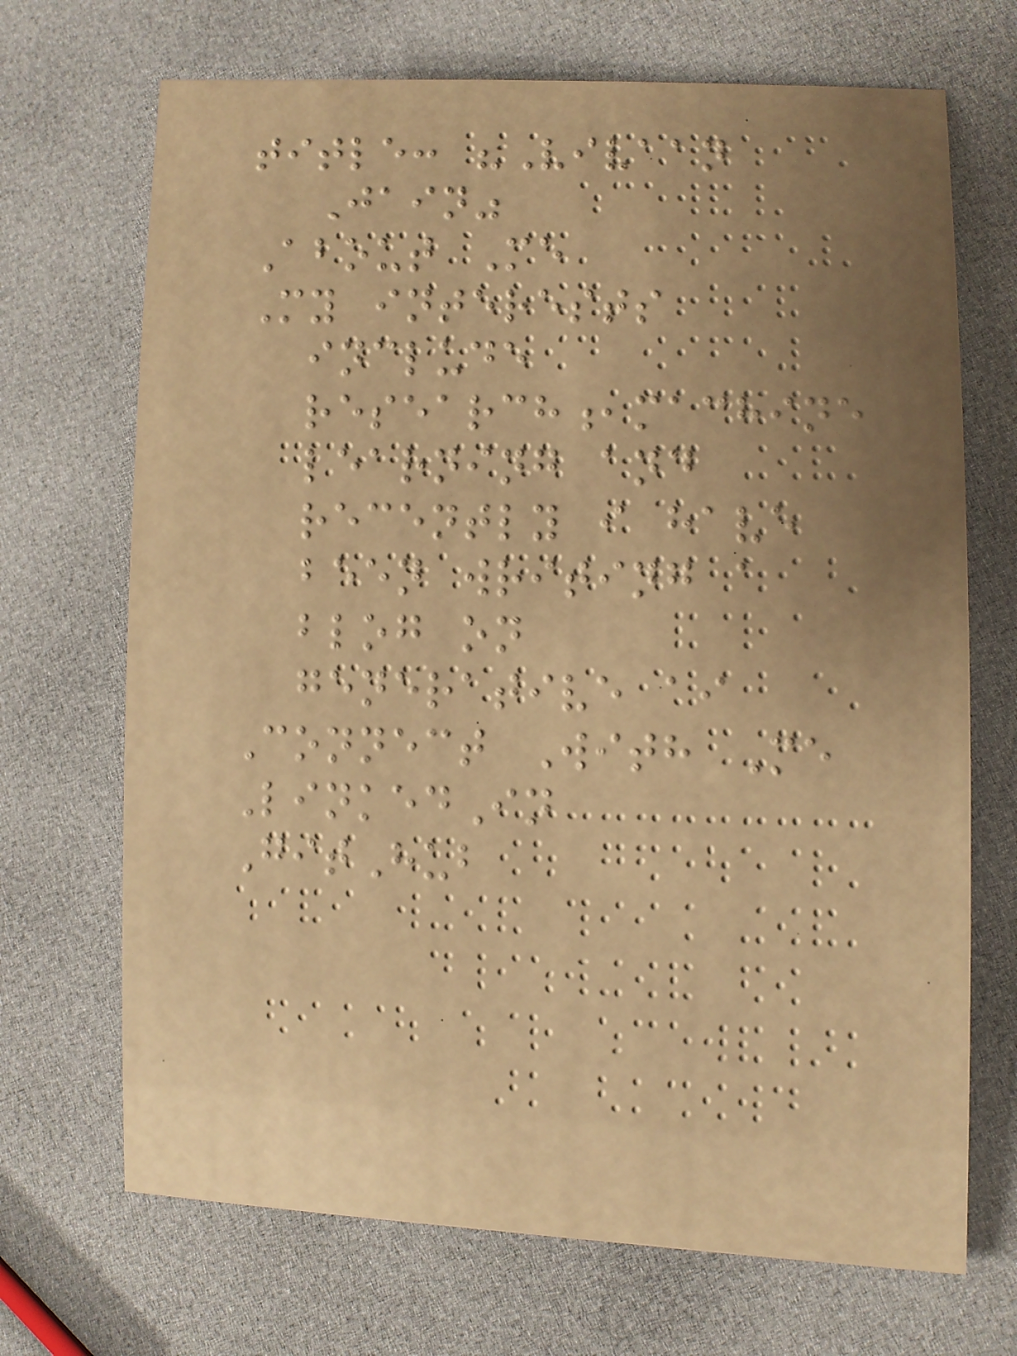title: "Vivaan
Jain"
About Me
My interests
include
research,machine
learning and
recently i have
been writing a
blog on
generative ai
Connect With Me
LinkedIn
GitHub
